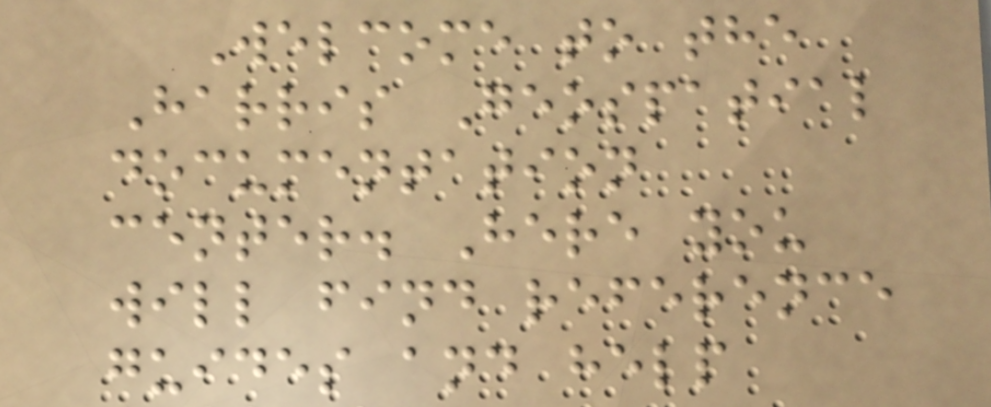Welcome to the
Harris Geospatial
documentation
center. Here you
will find reference
guides and help
